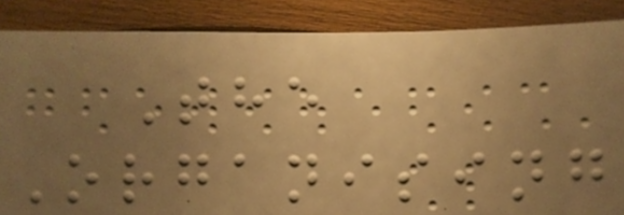The
Organising
